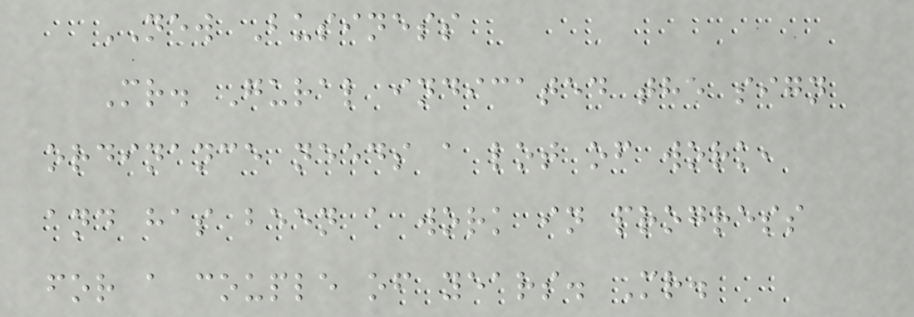NEW Business
Mr. Gural indicated the sign
ordinance needs a lot of work,
and has been a work in progress
for a couple of years. Mr.
